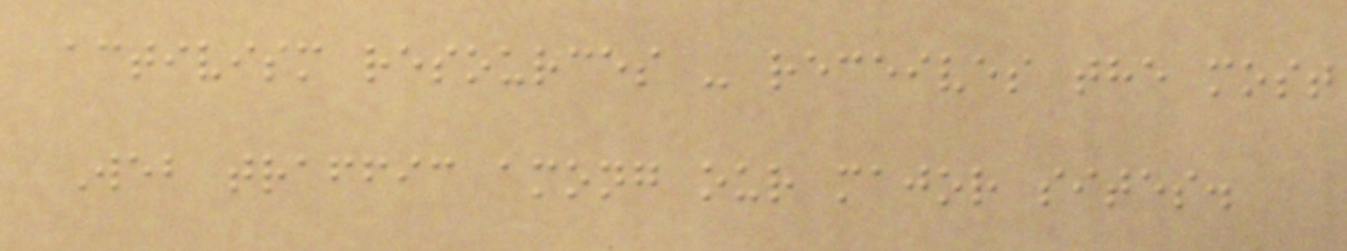activism resources - receives the most
Web traffic among our major sites.
